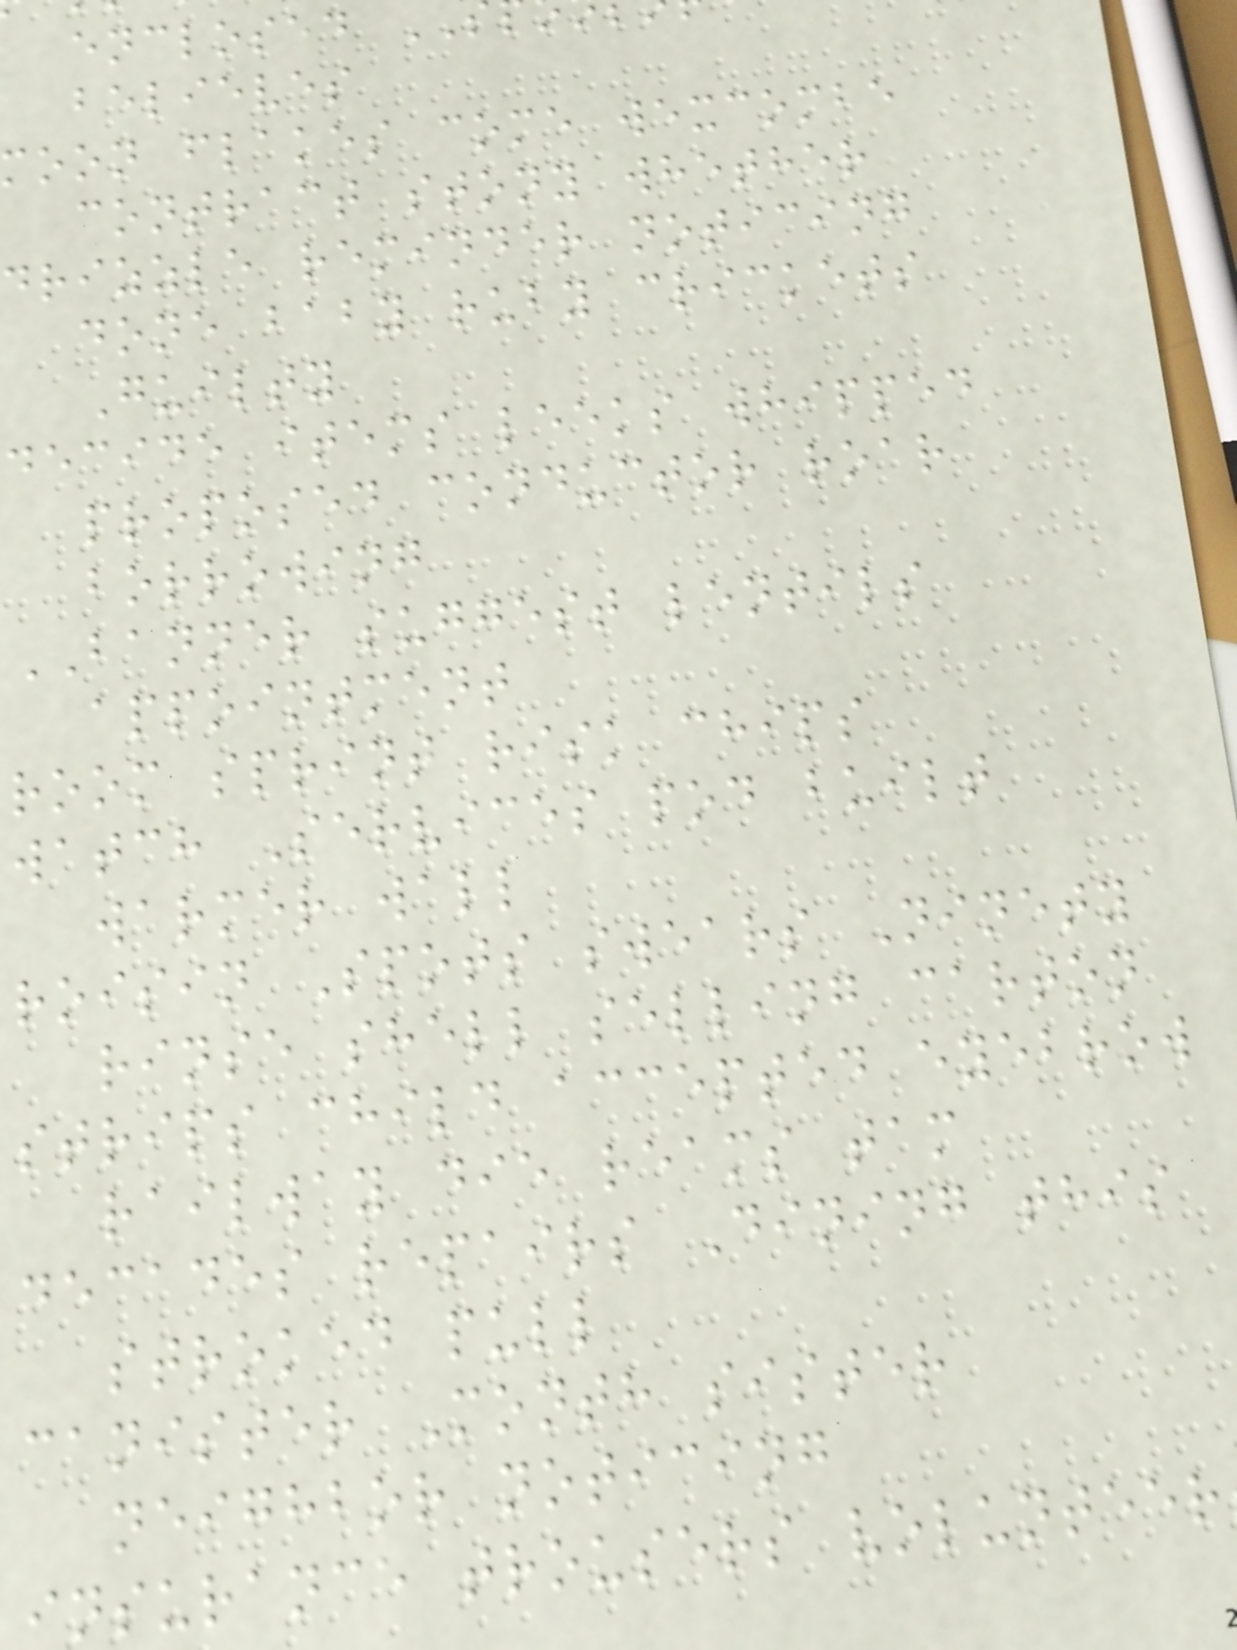enclosed
believes
moon flakes come wexcombe
contract stony whether
drizzle reminder noticing
done baby ruby crickets
Guilty
decide items leeks whipped
proposed conductor roar
borrowing
BANNER suggest lentils
appointment
room sprint risk chips
watch Services pod built
warmer wall
roisin Spots swears Ninety
rinse shell selling carton
strips child accepted eyebrow
railway die reams tam
decades repairs Dining this
stroked pull
canister Month sister
neighbor noticing
insurance trousers volunteer
